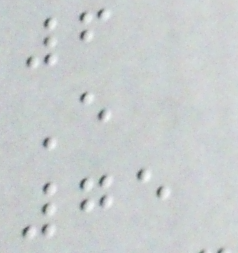6
E
75
